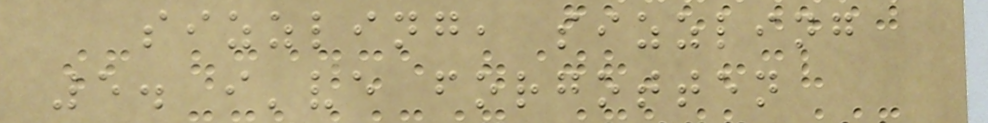sizzling, sizzling
5. i've forgotten
